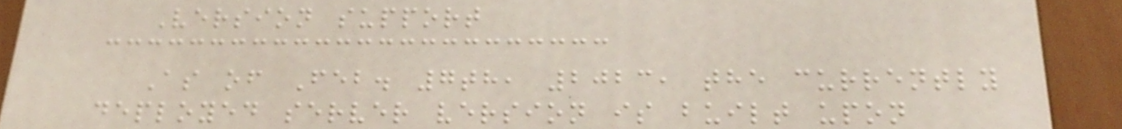Version support
As of Feb. 7th, 2023, the currently
deployed server version is built upon
